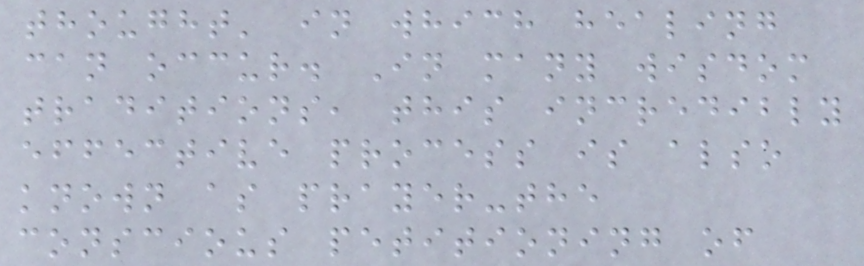thought' in which healing
can occur. In many wisdom
traditions, this incredibly
effective process is also
known as prayer-the
conscious petitioning of
